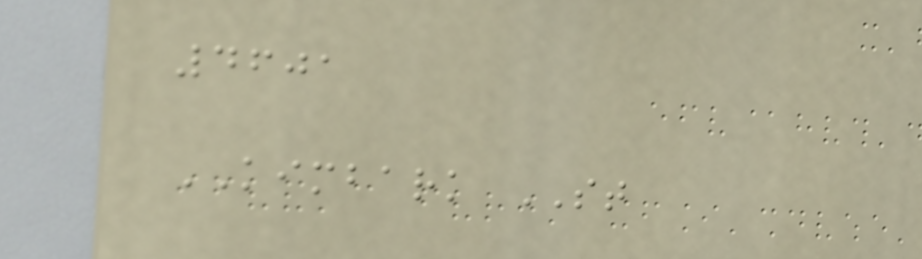4601
KIMBARK ST
